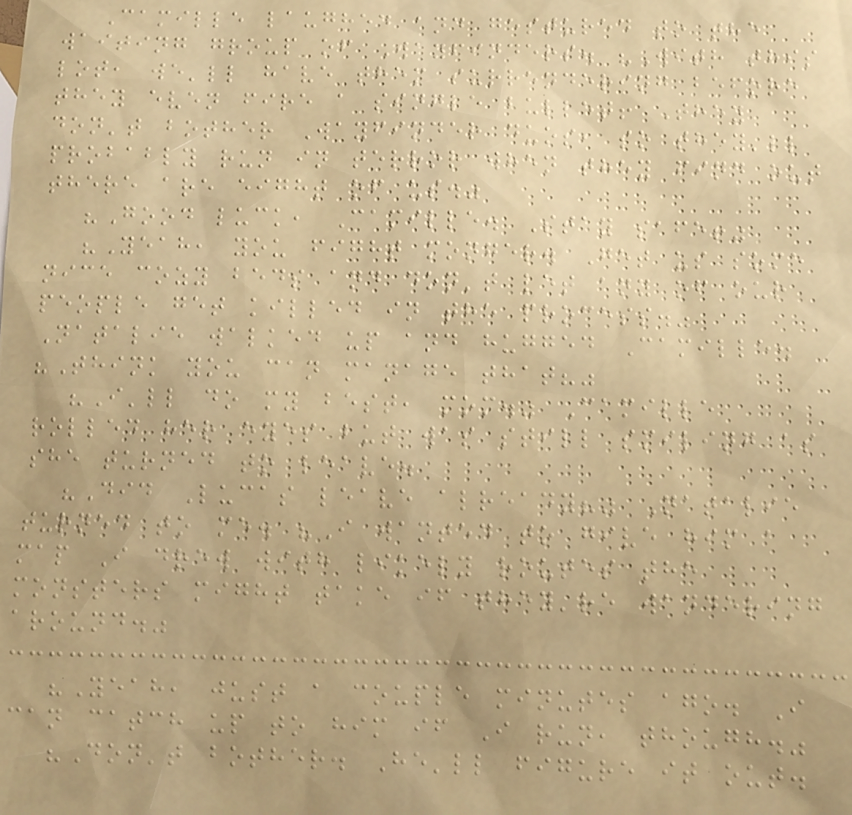Camille laughed and gestured to the
waiting group of Wayfinders. "With this
lot, we'll have them surrendering before
they even fire a single bullet! They
don't bother Wayfinder duos, so they'll
probably run in terror when they find out
there are eight of us."
"Good luck, Camille. Stay safe!"
"Yeah, you fight monger. Get us some
nice cozy beds and don't let any of our
people get killed in the process."
Natalie walked up and hugged Camille.
"Think you can manage that?"
"I'll do my best, mom." Camille
rolled her eyes but was still smiling as
she turned to leave.
"Did Lucas leave already?" Natalie
turned to me. "I wanted to give him a
map I drew with likely routes the
monsters might take if they're wandering
around."
"Yeah, just a couple minutes ago. I
can catch up to him if I run, though."
"Don't bother. He'll figure it out.
